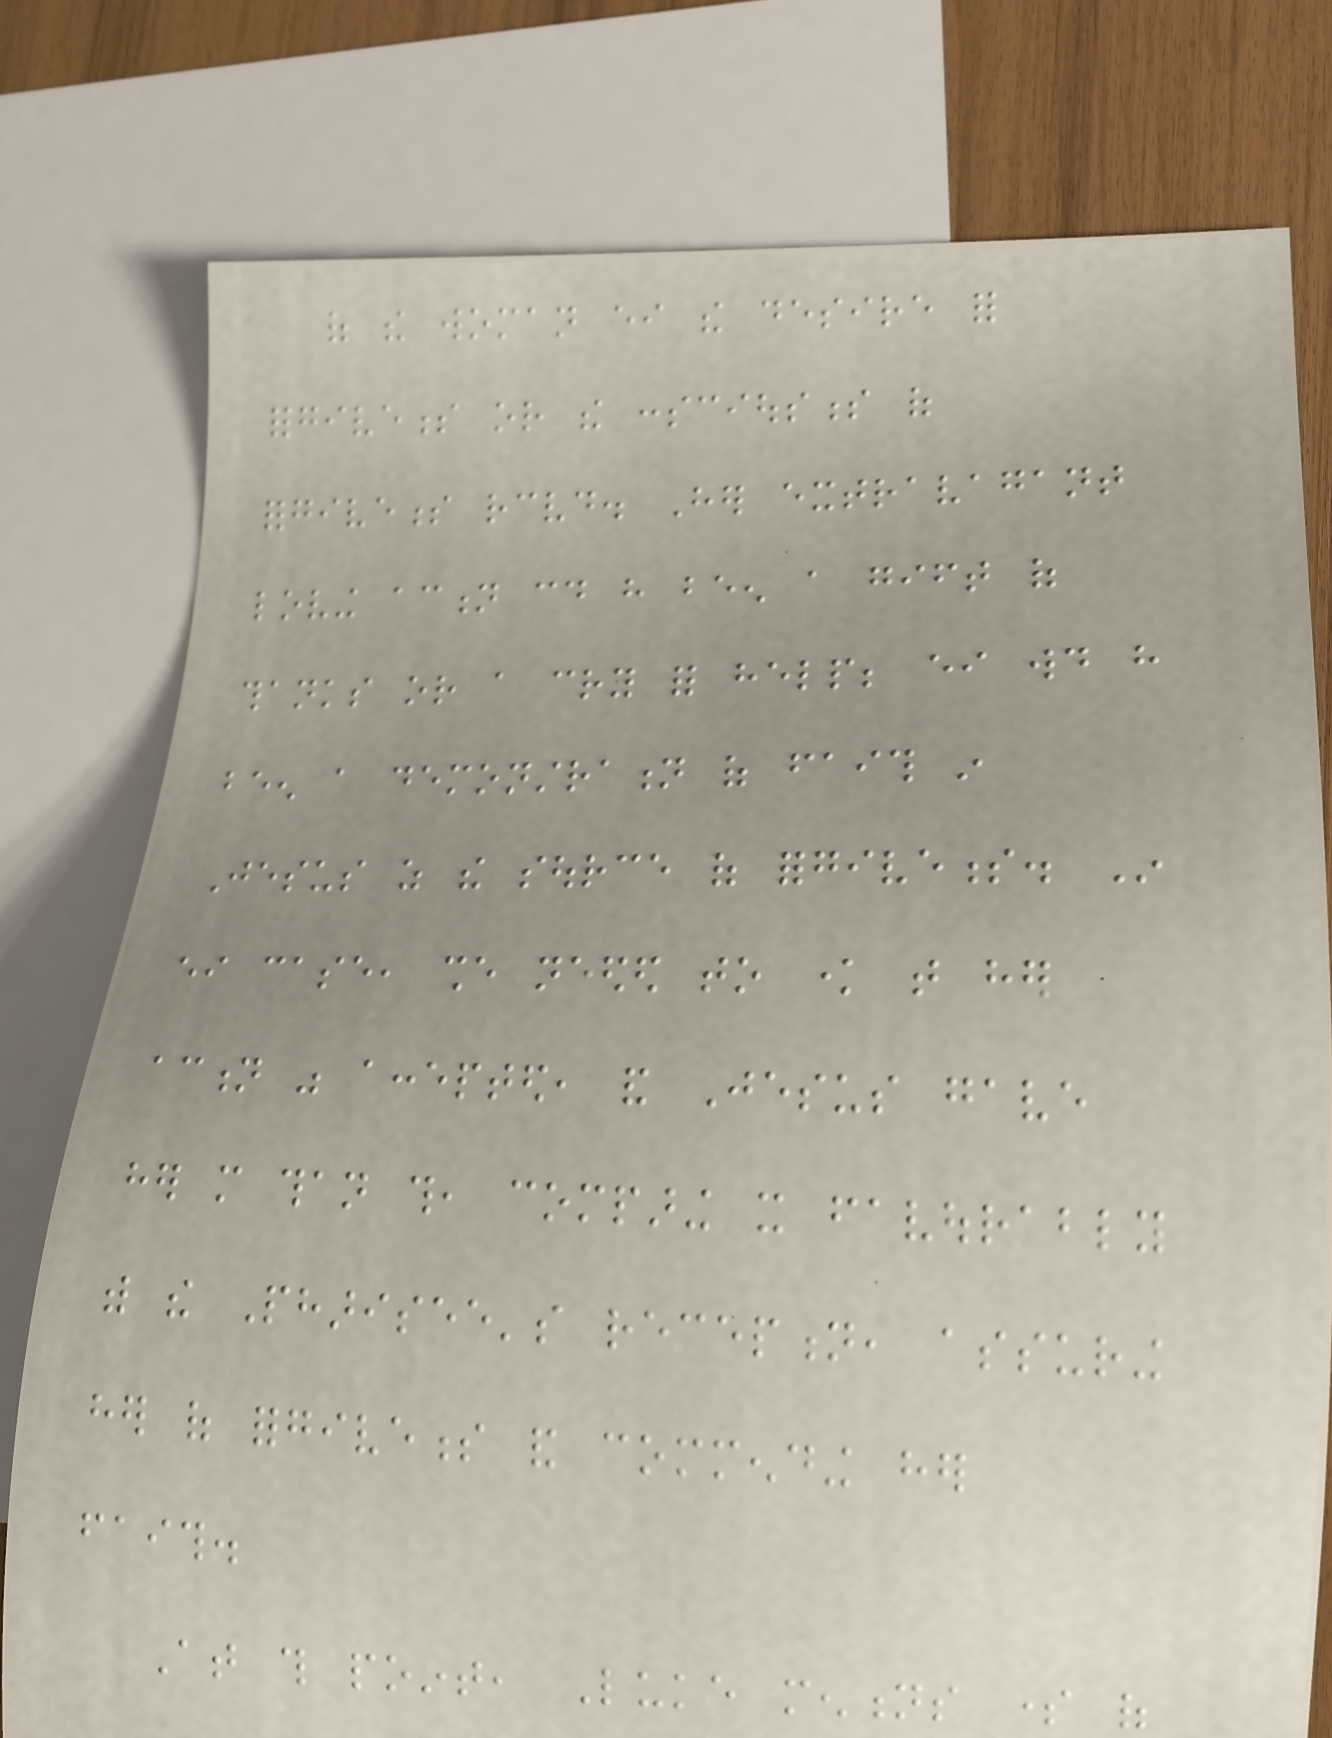of the woman either the desire for
forgiveness or the consciousness of
forgiveness received. Her extravagant
loving action could have been a gift of
thanks or a cry for help; either would have
been a demonstration of faith in
Jesus as the source of forgiveness. In
either case, she needed to know that her
action was accepted, and Jesus gave
her more than this, comparing it favourably
with the Pharisee's reception, assuring
her of forgiveness and commending her
faith.
At this point, Luke mentions some of
